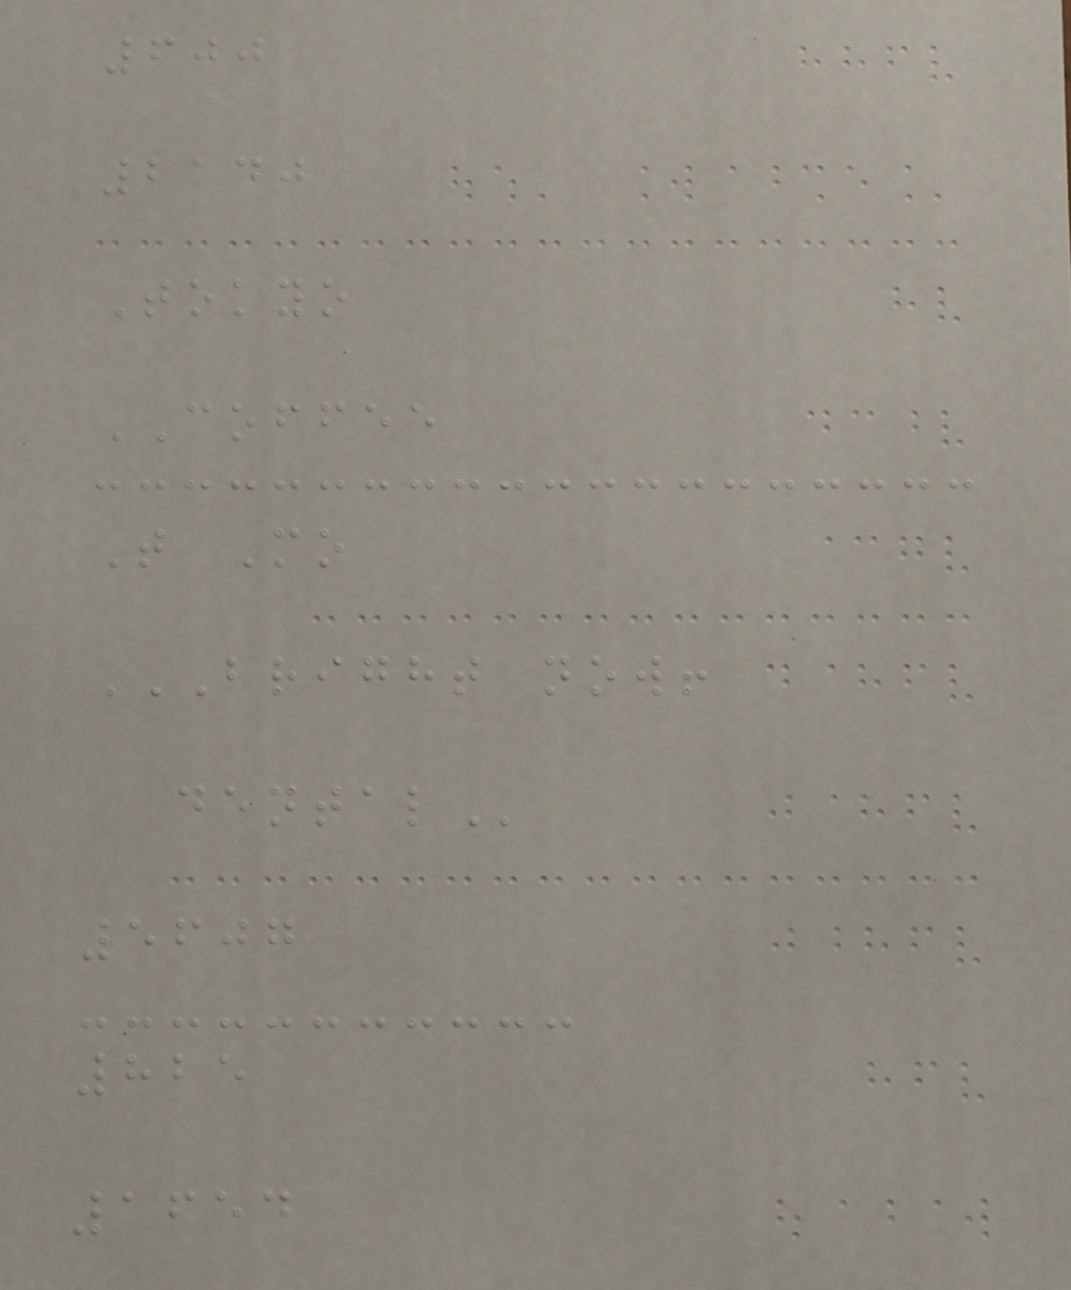600
2140
Tokyo
COFFEE
T Mo
BRIGHT NOW!
DENTAL
5607
825
1654
